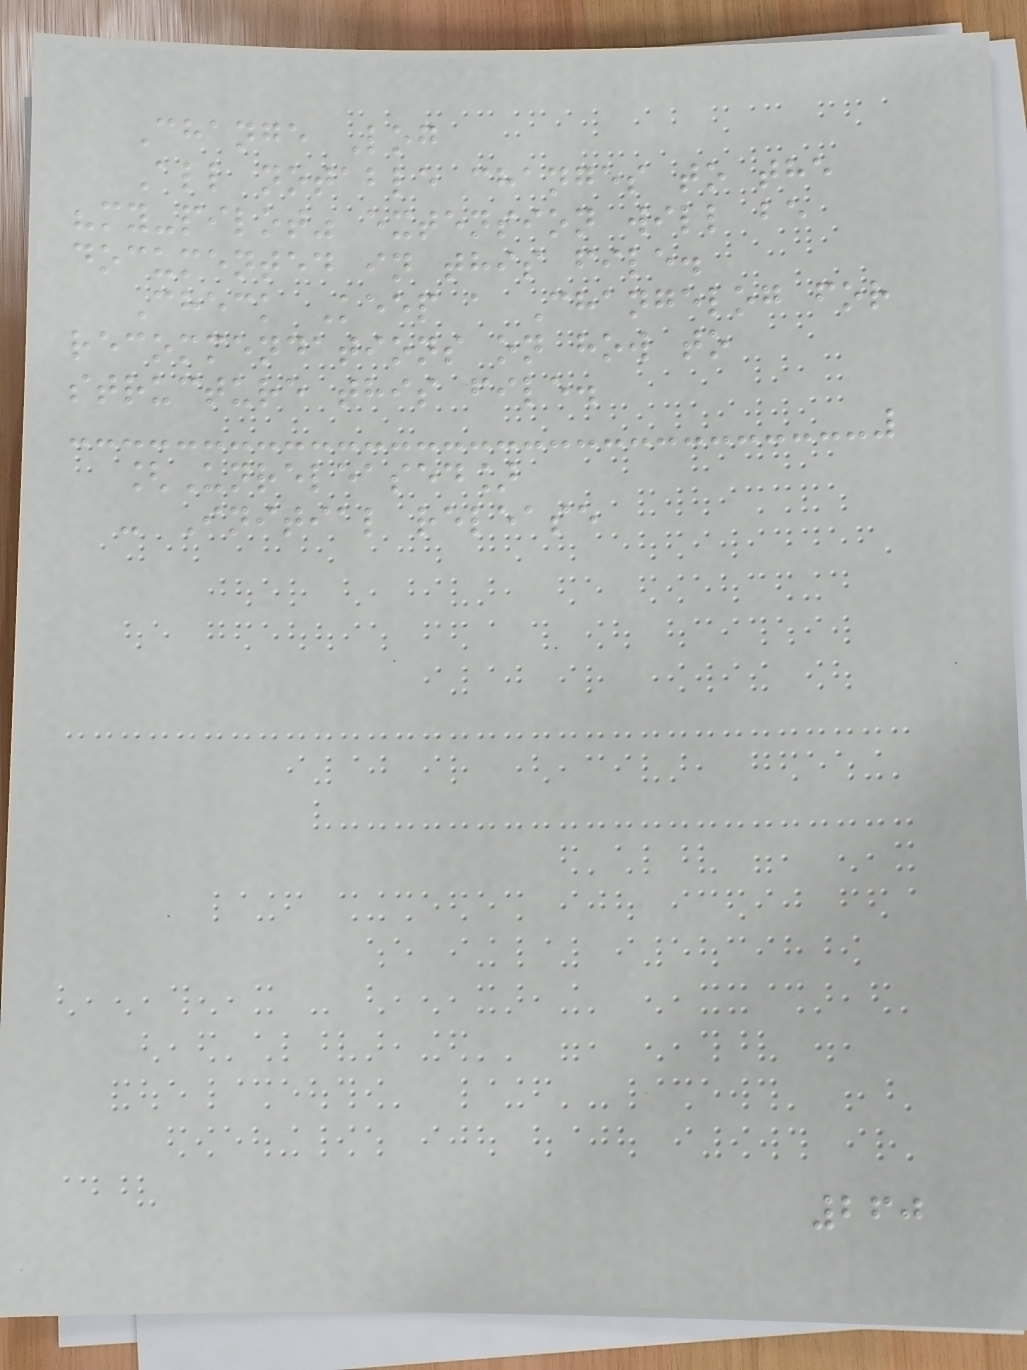Change Log
All notable changes to the
"my-pilot" extension will be
documented in this file.
Check Keep a Changelog for
recommendations on how to
structure this file.
[Unreleased]
- Initial release
260
